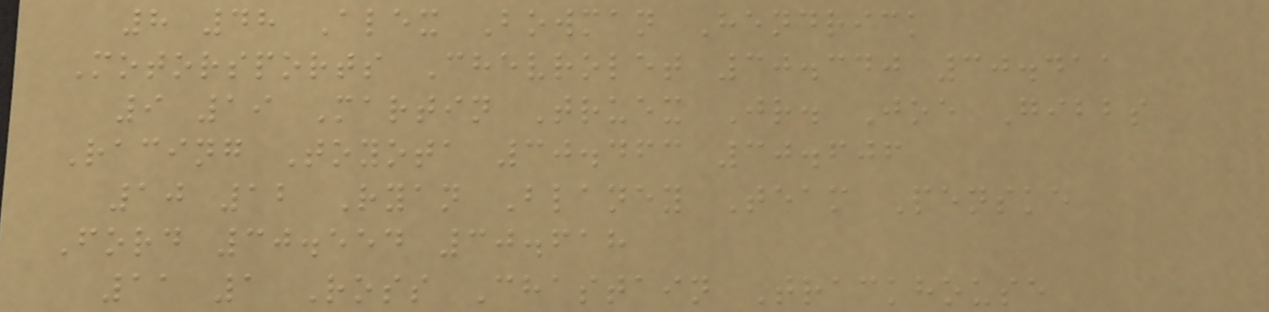8 48 Alex Bowman Hendrick
Motorsports Chevrolet 30.340 30.411
9 19 Martin Truex Jr. Joe Gibbs
Racing Toyota 30.463 30.606
10 12 Ryan Blaney Team Penske
Ford 30.554 30.618
11 1 Ross Chastain Trackhouse
